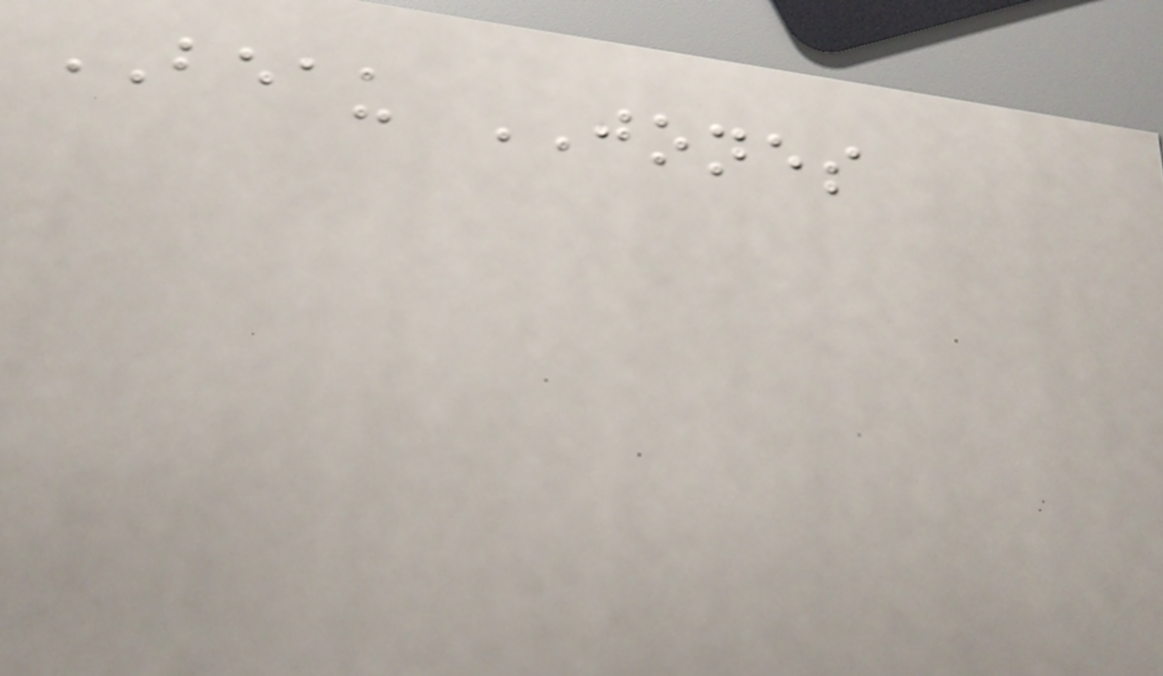BEAU JONES
